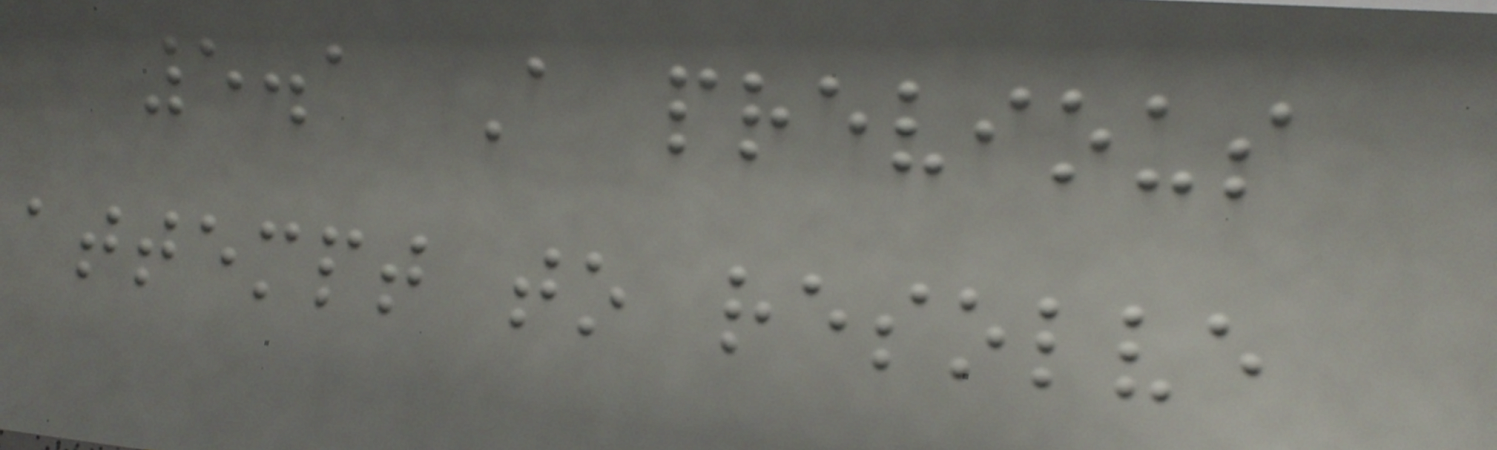5.1 A previous
attempt to resolve
